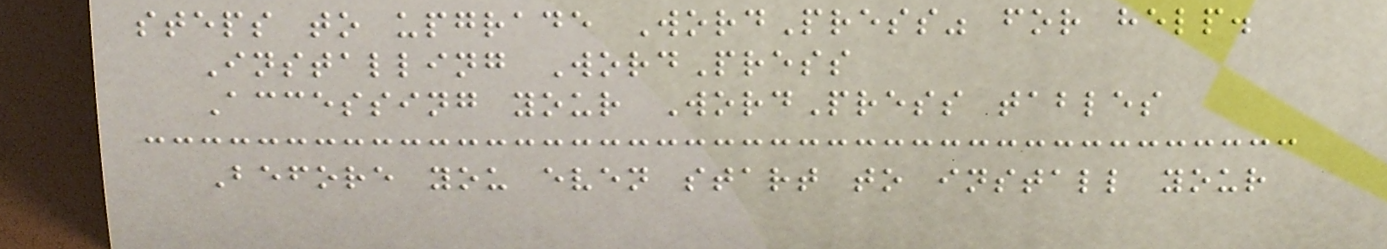steps to upgrade WordPress" for help.
Installing WordPress
Accessing your WordPress tables
Before you even start to install your
